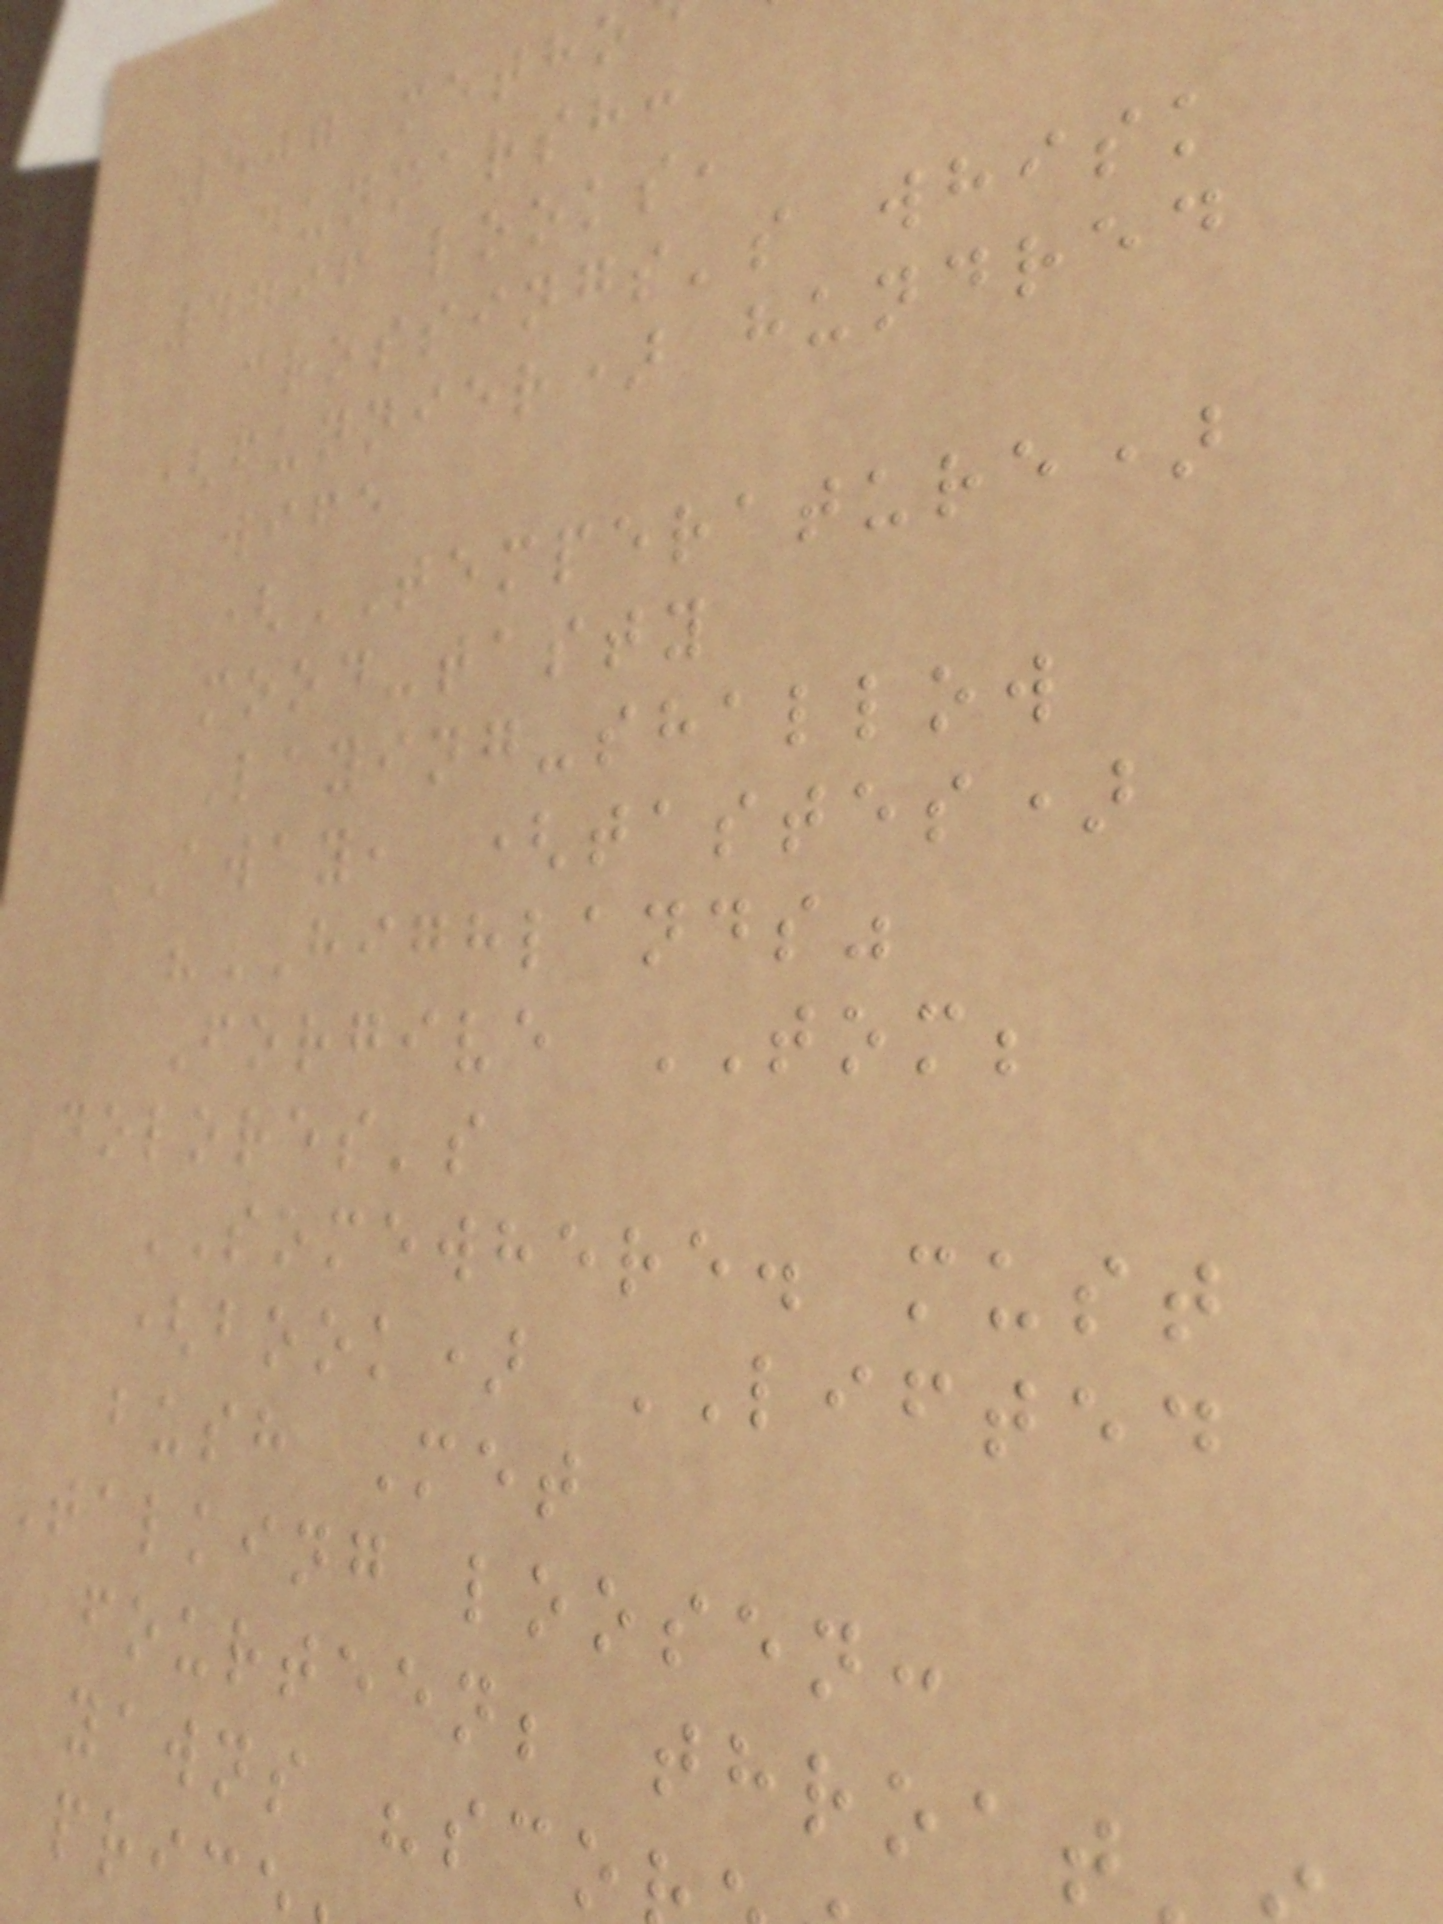507 metho
dunmarsh:
4796 looks,
crossings's whisk
(funnier) hundred
wife
(TEMPERATURE)
mood-tasty
Laying-shallow
AWAY, (tastes)
"HIGHLANDS"
Forgive TOM;
dolores's
SOMEWHERE. must
(book) LIFTED
bush Met
Talking loosen:
fourteen; throat
yawns "sco
pric
